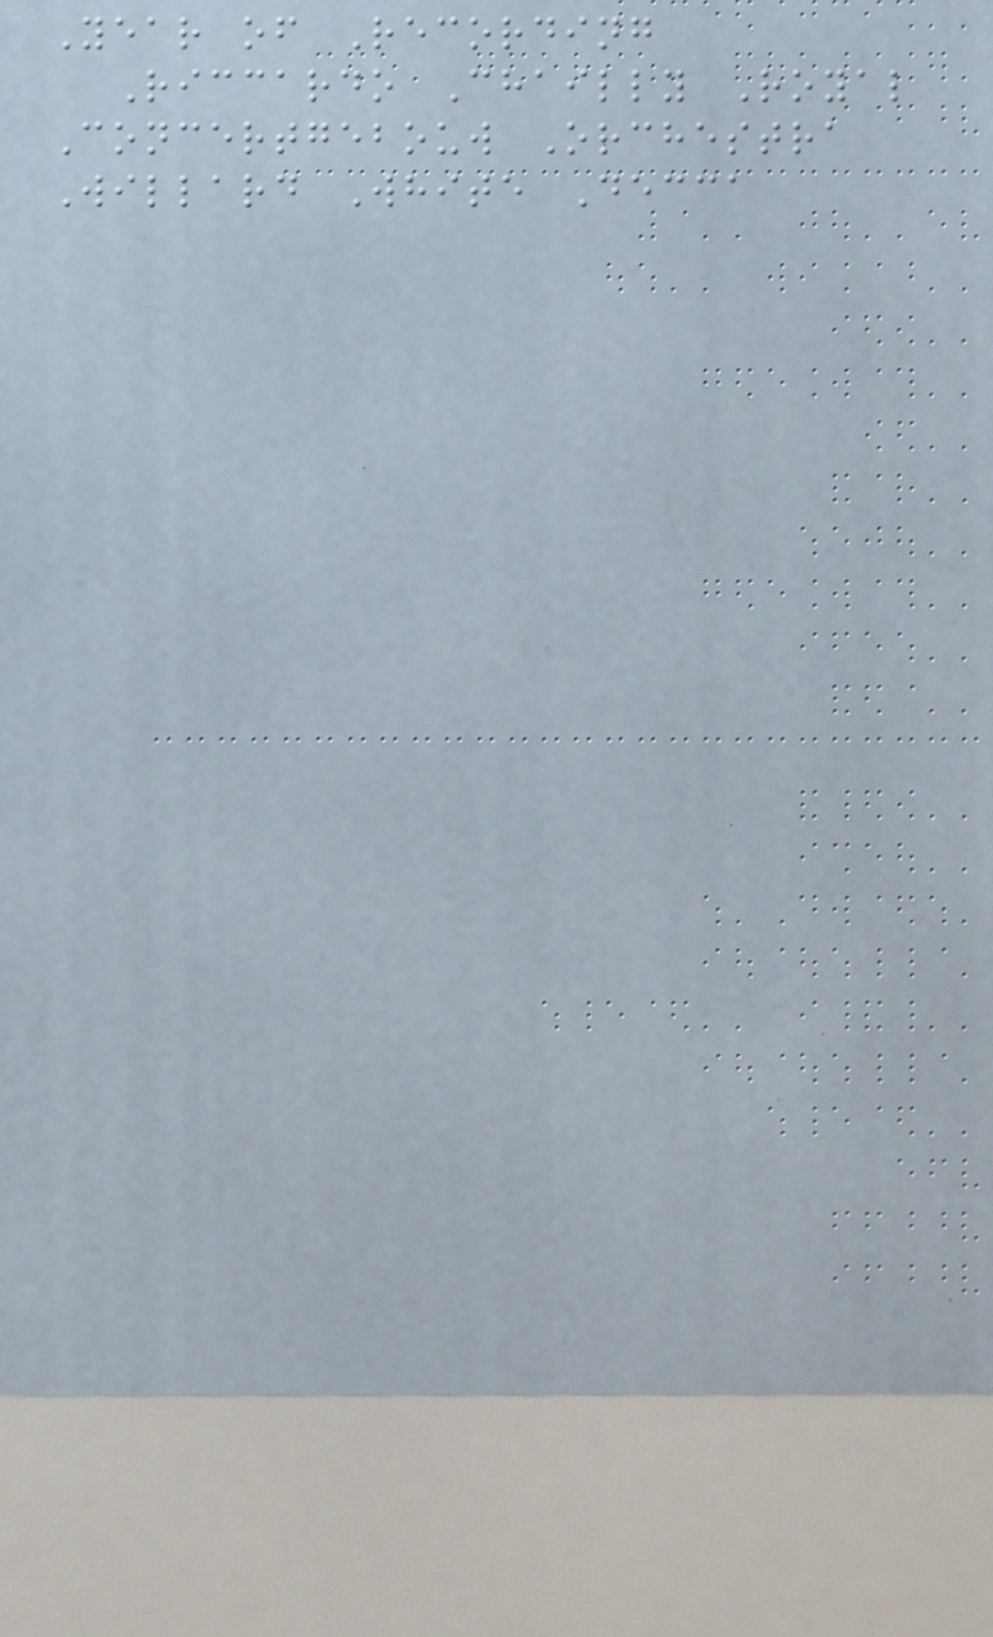Year of Recording
Riccardo Chailly Royal
Concertgebouw Orchestra
Willard White Decca
